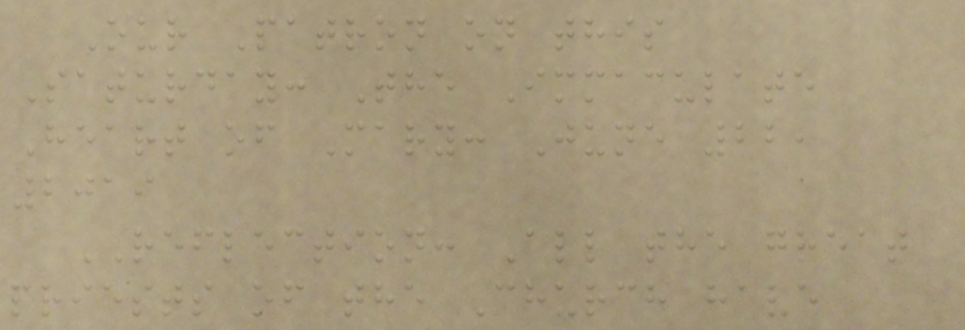Our Patron on this
Saturday: The Immaculate
Heart of Mary: June 22,
2019
REFLECTION: All the great
priests of the Church have
